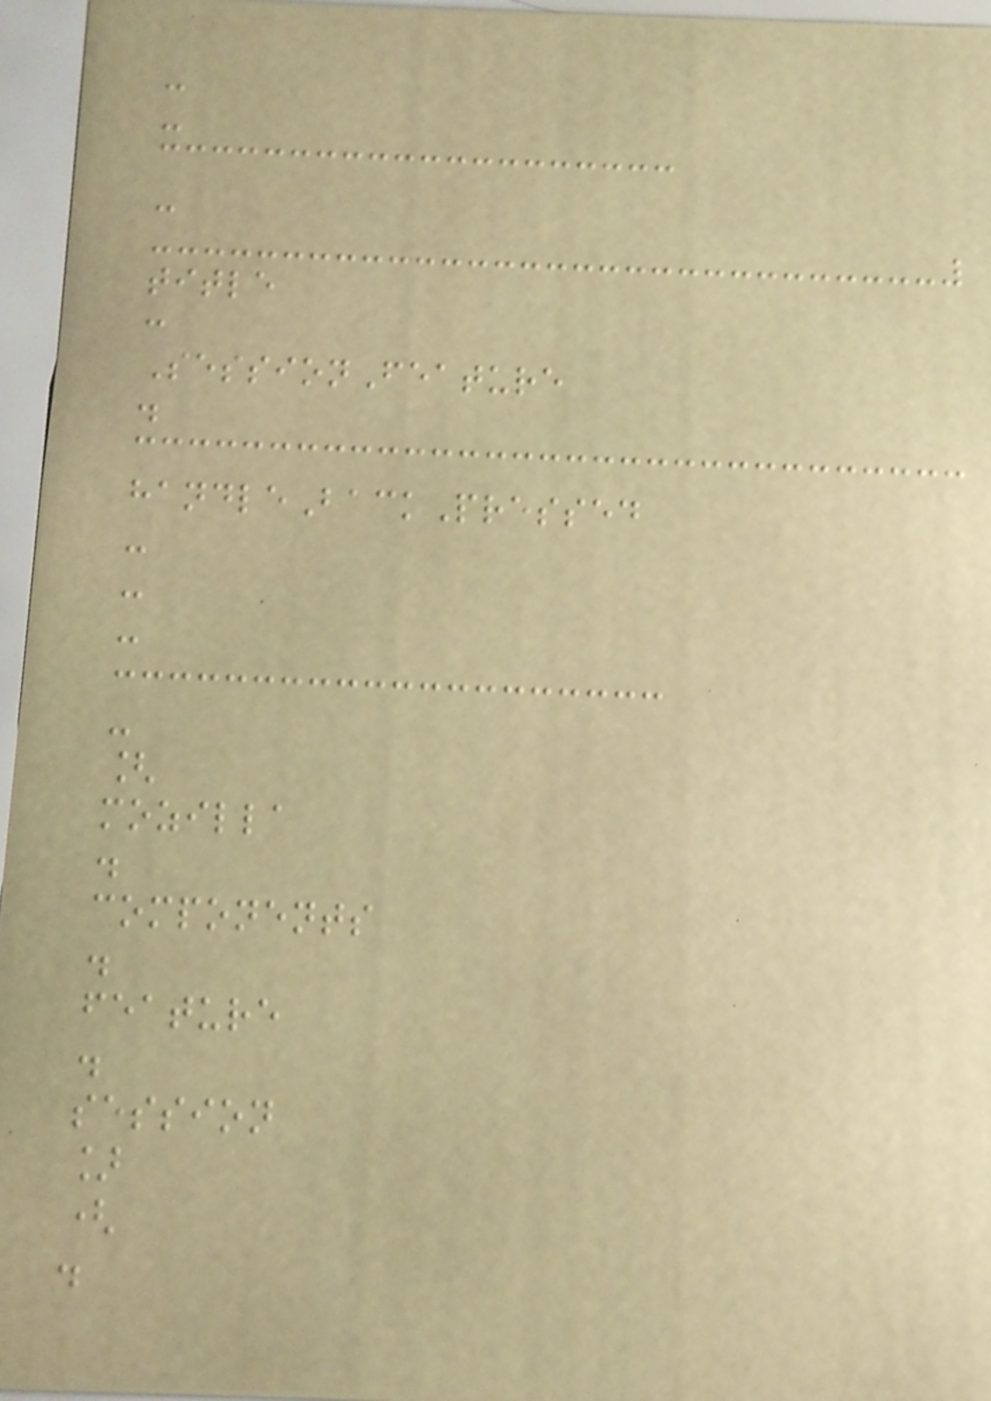-
-
-
title
:
SessionFeature
.
handleBackPressed
-
-
-
-
[
mozilla
.
components
.
feature
.
session
]
(
.
